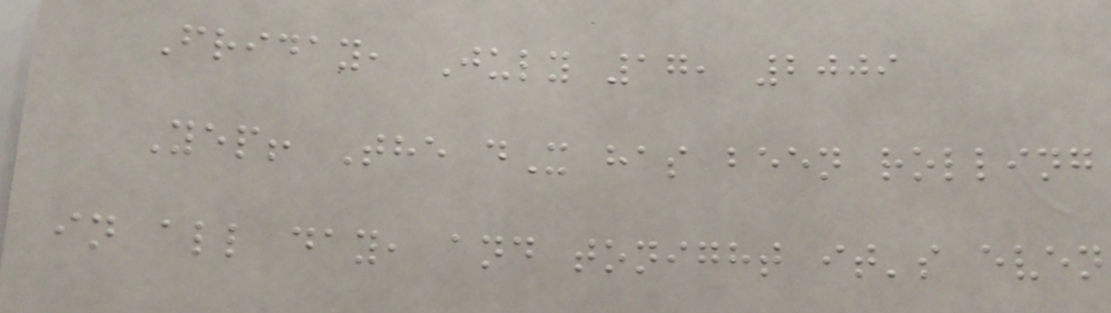Friday, July 17, 2009
Yep! The dX has been rolling
in all day, and tonight it's even
